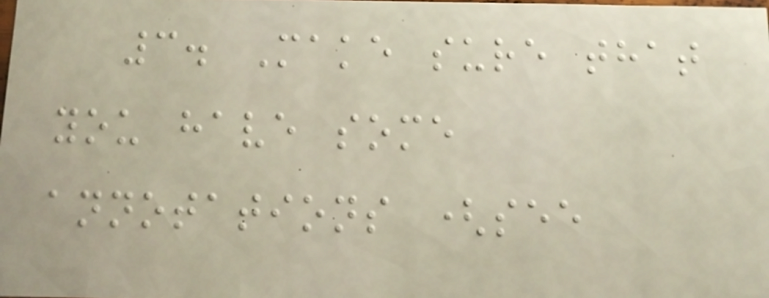3. Make sure that
you have some
annotations (see
